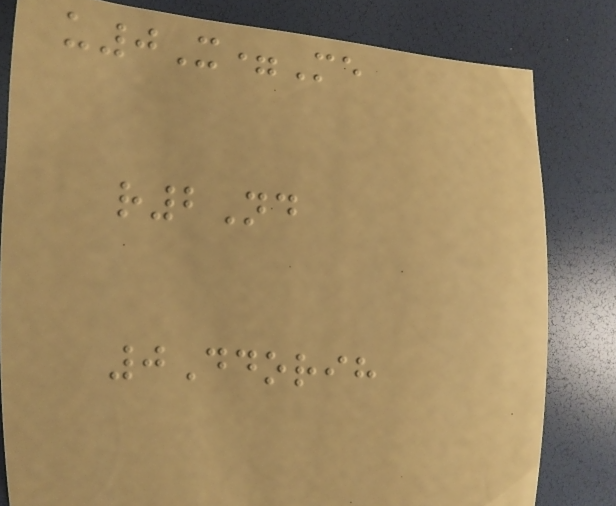u0X=Me
r2Nd
0Ddorih
